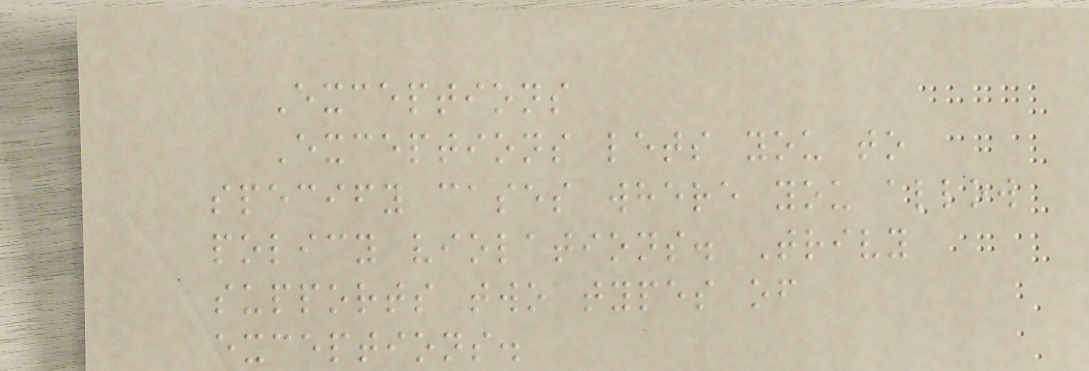Exceptions
Exceptions lets you to
specify cases where you allow
policy violations. Trivy
supports two types of
exceptions.
